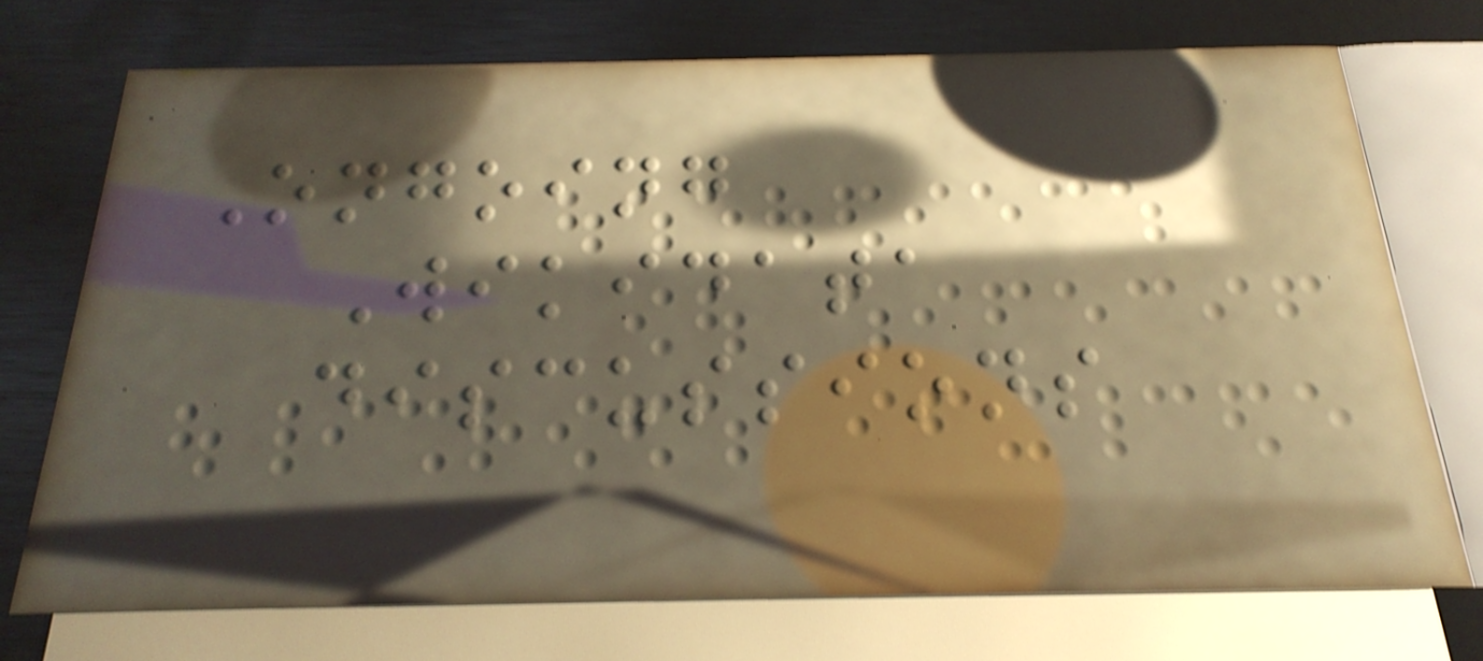Ongoing
Wikidata
discussions
